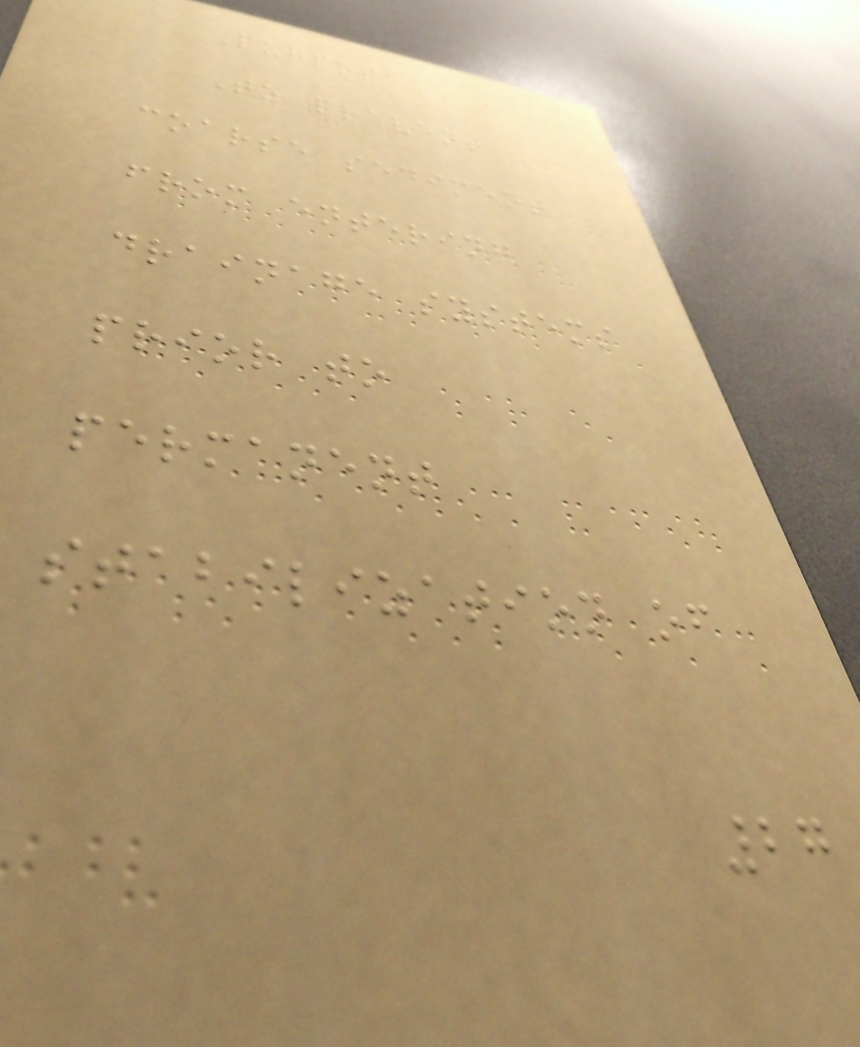Purpose
To prevent
coarse sediment
from entering
drainage systems
prior to
permanent
stabilization of
27
